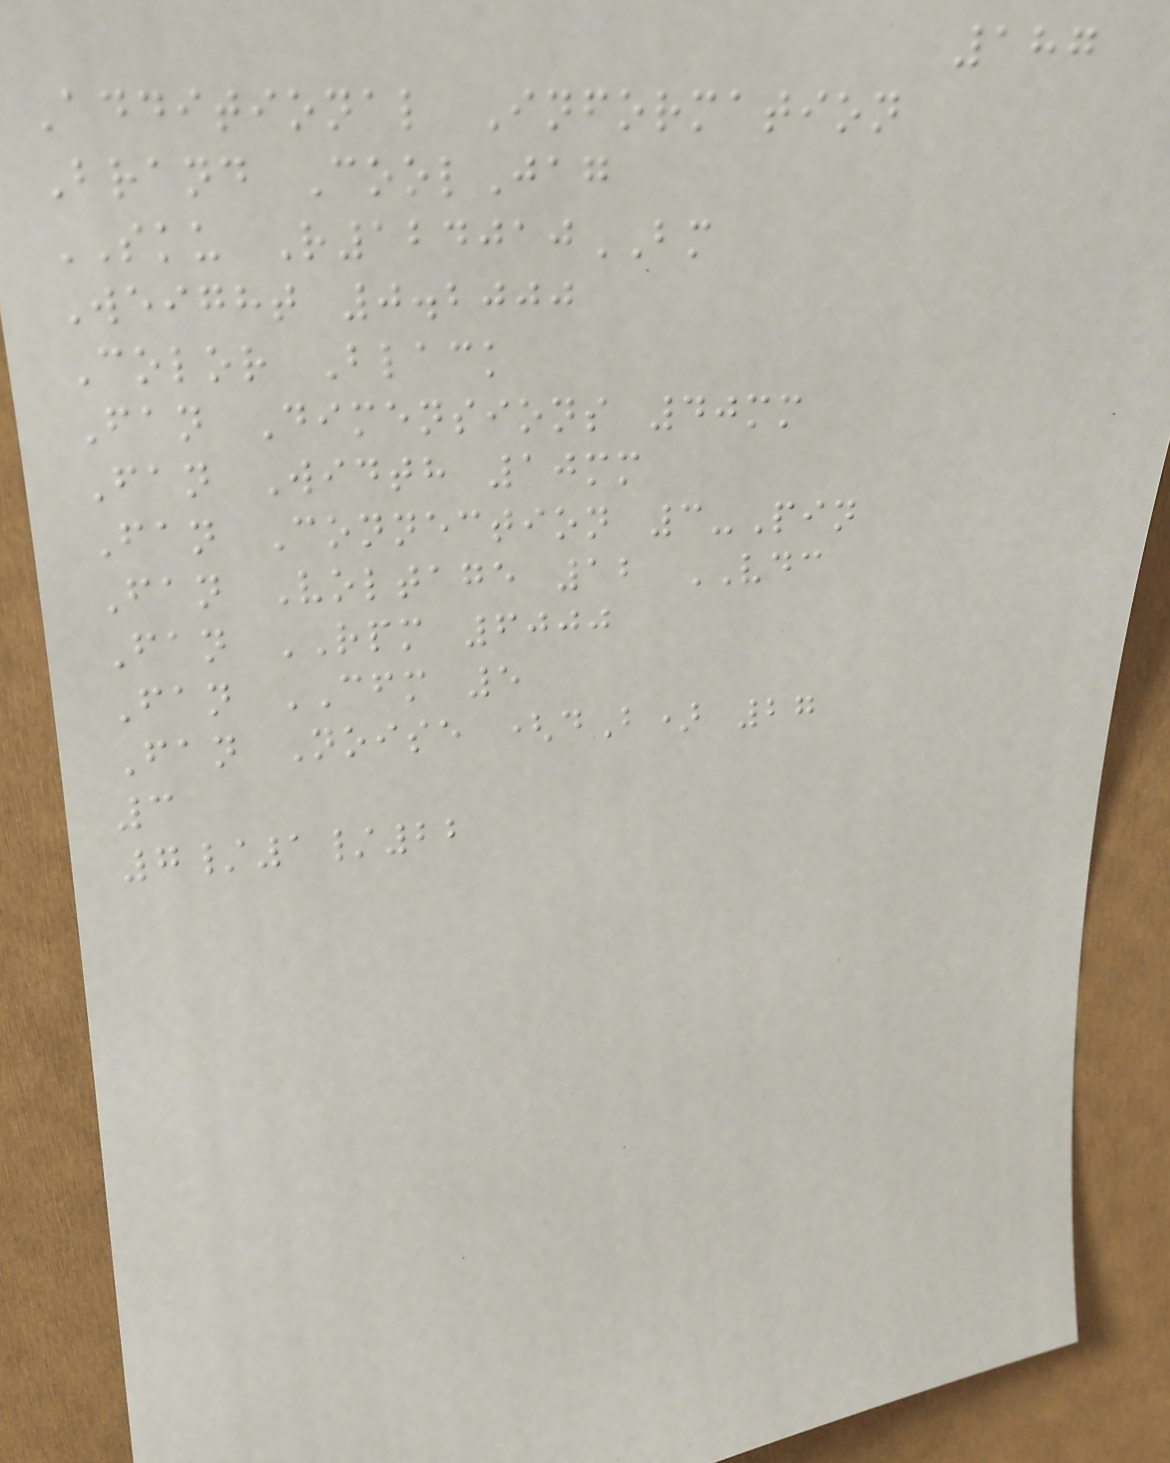187
Additional Information
Brand CoolJag
SKU R124010BM
Weight 0.2000
Color Black
Fan Dimensions 40mm
Fan Width 10mm
Fan Connection 3-Pin
Fan Voltage 12 VDC
Fan RPM 6000
Fan CFM 5
Fan Noise (dB) 27
3
7/1/22
